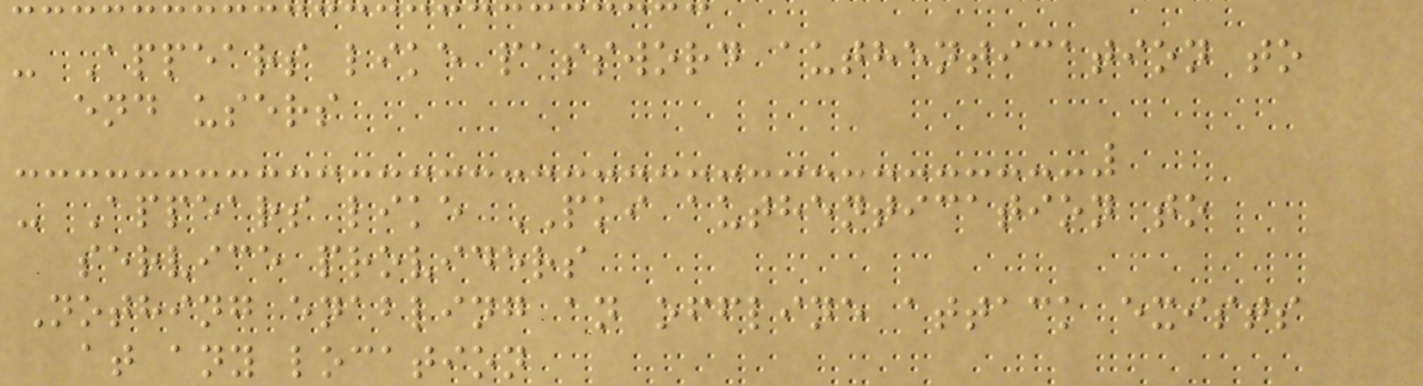- Appears like password authentication to
end users
- Appears like PKI authentication to
service providers
Nothing enabling an offline attack exists
at any location
